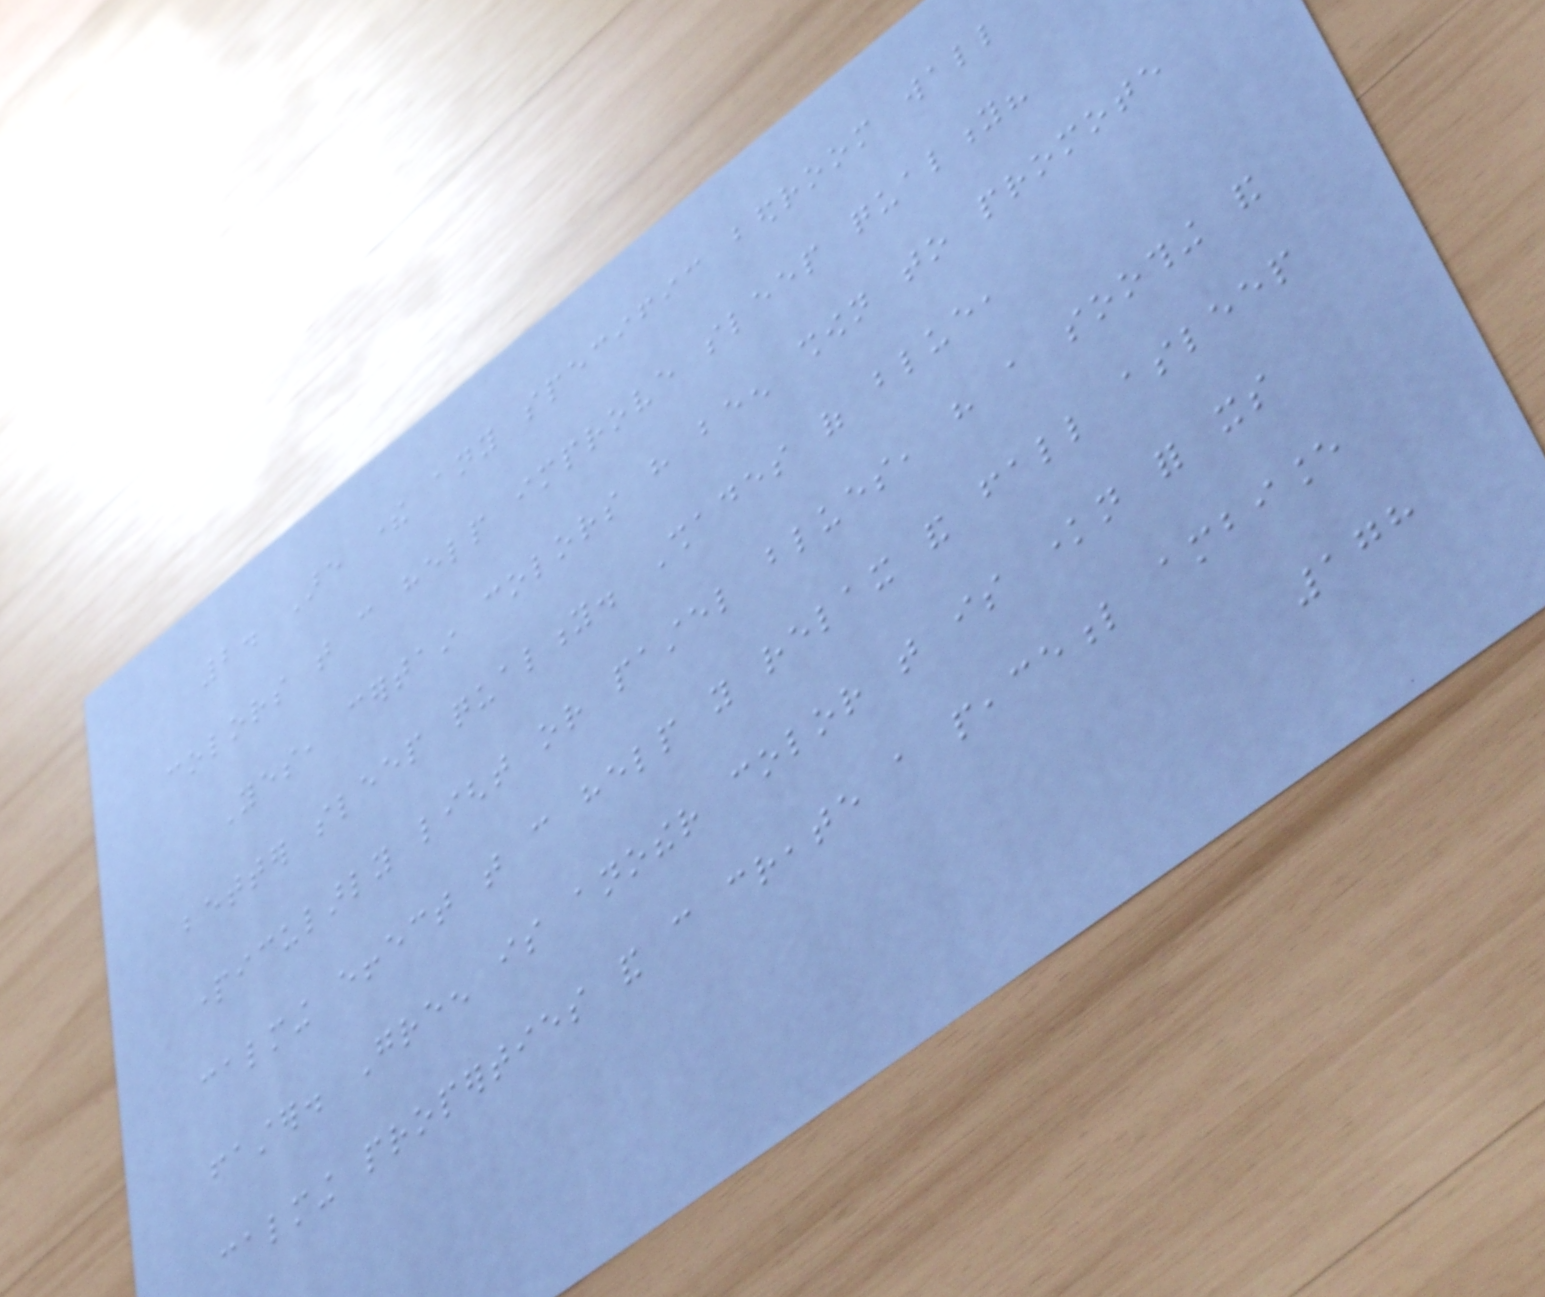2. Are there any specific bedroom wall
colors that can help improve sleep quality?
Yes, certain colors have been shown to promote
better sleep quality. Shades of blue,
particularly light or pastel blues, have a soothing and
calming effect that can help you relax and fall asleep
faster. Green is another color that is known for its
calming properties and can create a peaceful ambiance
178
